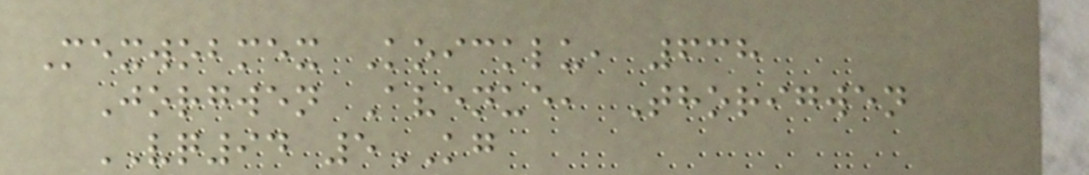Mexwobmex Koicklu, 638
Jorgwen Avenue, Thorigwen
VQ94 5KG
